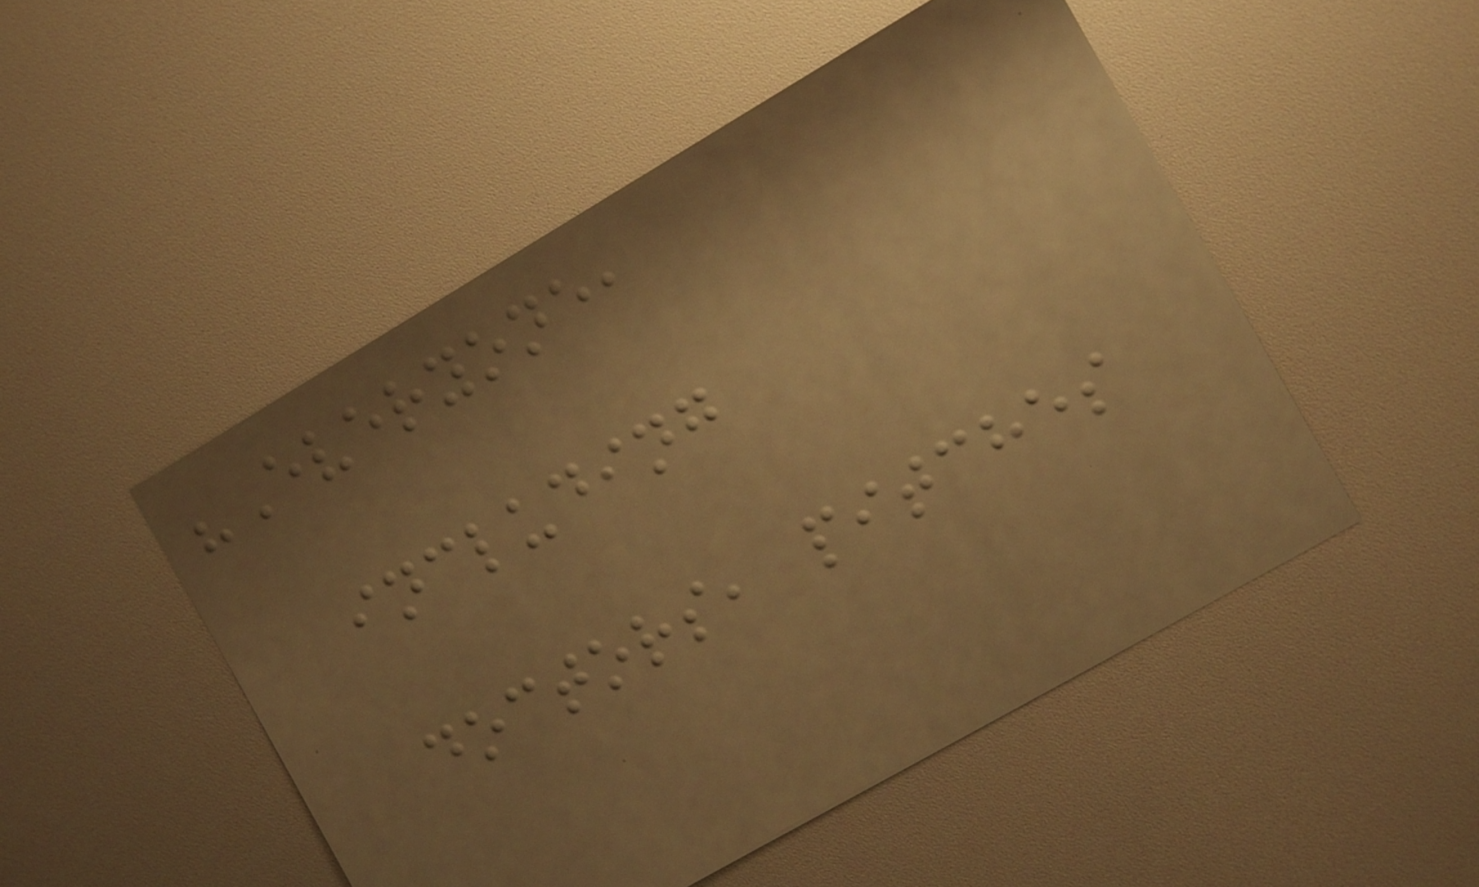"Everyone,
including
doctors, pitches
